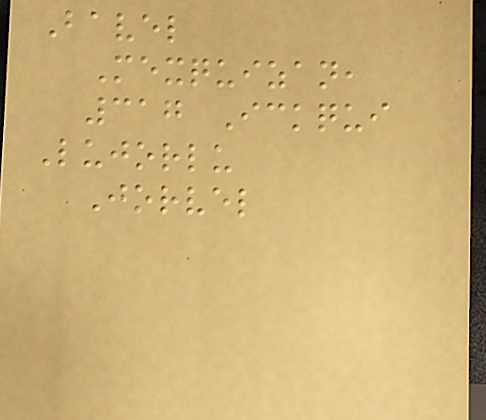Bavel
Mexquizan,
317 Ickqui
Lujorlu
Jorvel
